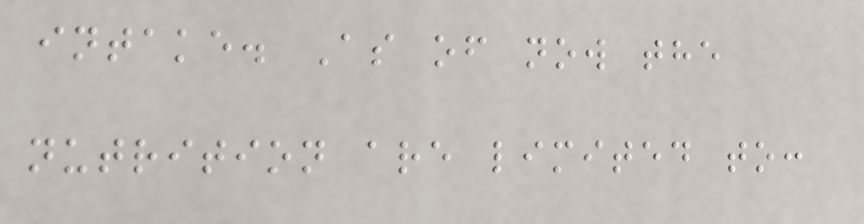intake. As of now the
nutrition are limited to:
